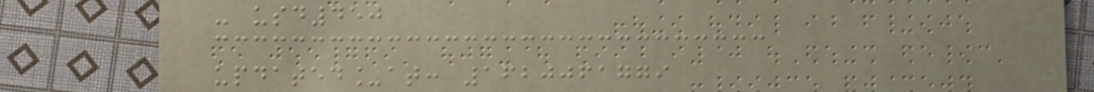- usd450
updated_at: 1620061779
